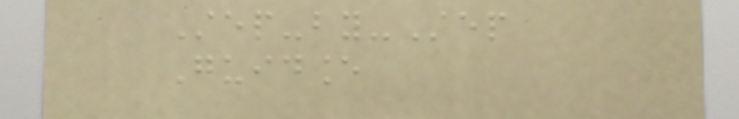Step-by-Step
Guidance
